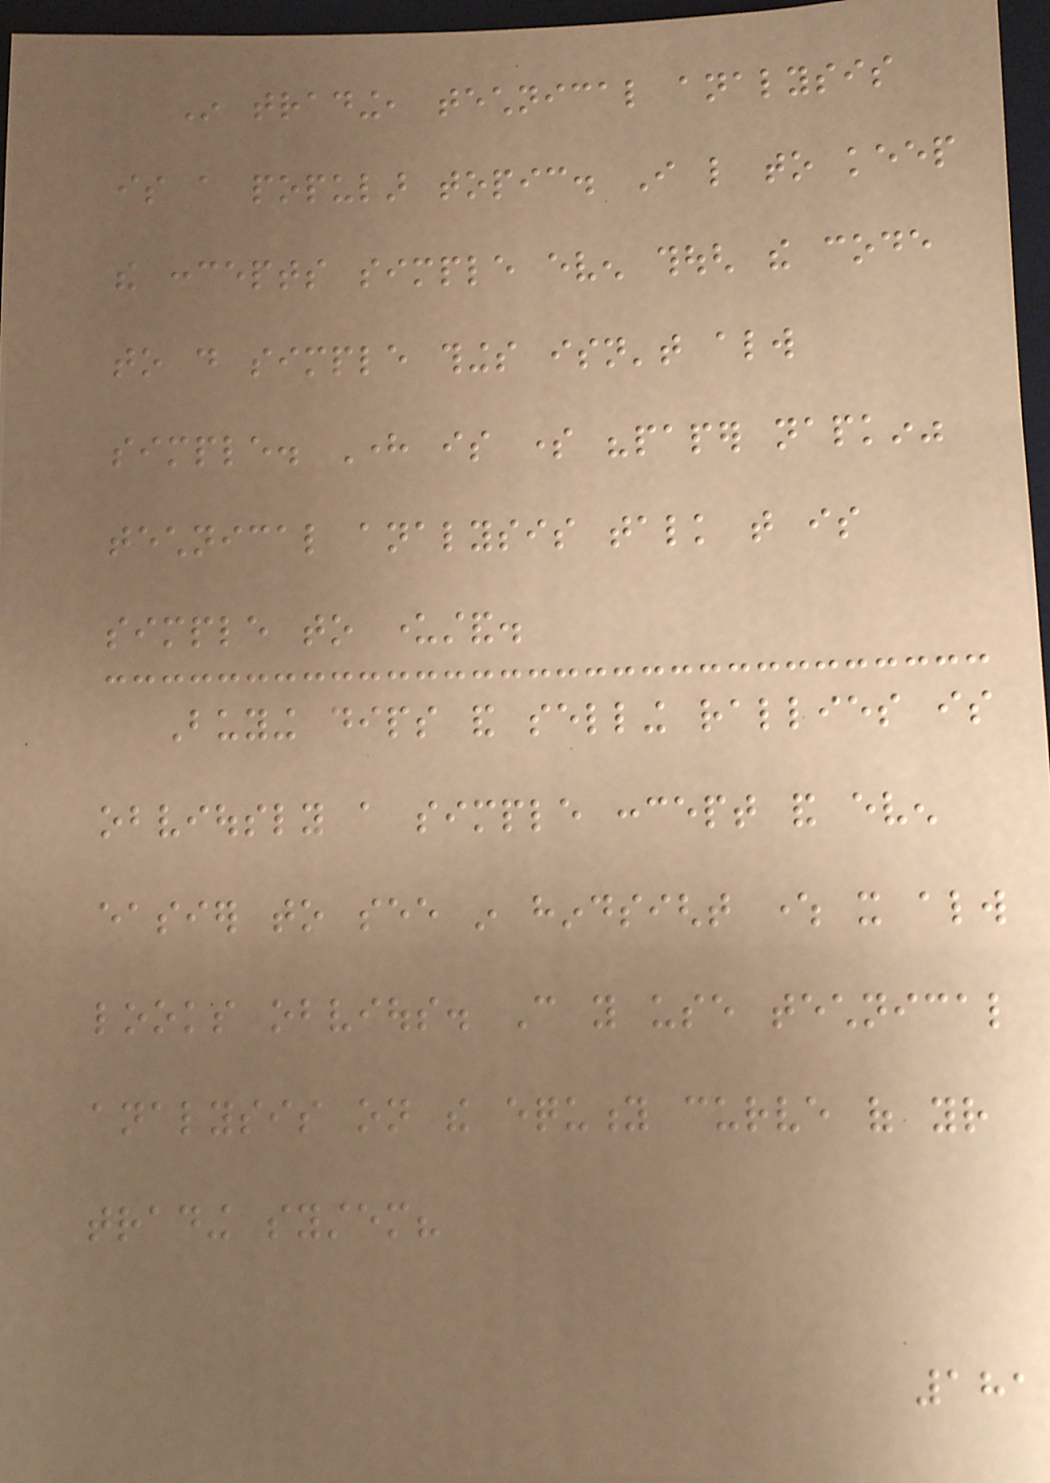In trading, technical analysis
is a popular topic. I like to keep
the concepts simple even though the code
to do simple things isn't always
simple. Here is some "paper napkin"
technical analysis talk that is
simple to understand.
Buying dips and selling rallies is
obviously a simple concept and even
easier to see in hindsight where it always
looks obvious. Can you use technical
analysis on the equity curve of your
trading system?
181
